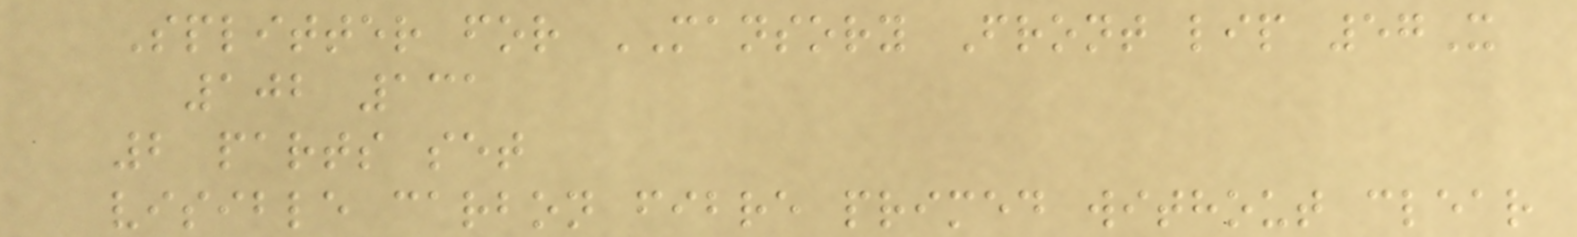Splitter for MANSORY Front lip 57X
102 131
2 parts set
visible carbon fibre primed without clear
